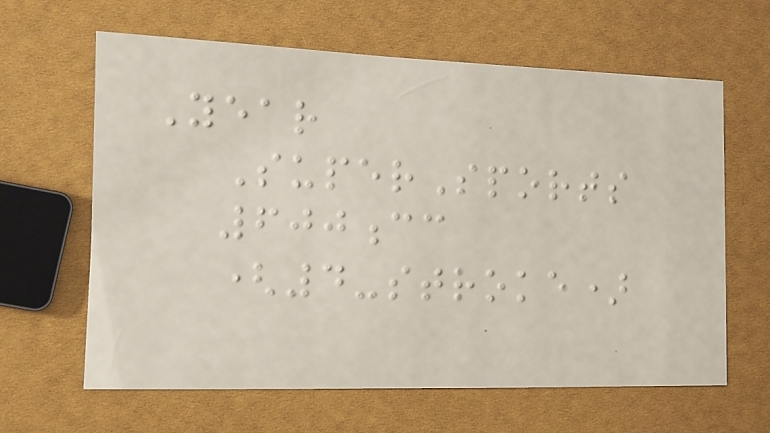Year
SuperSports
600cc
(4-stroke)
